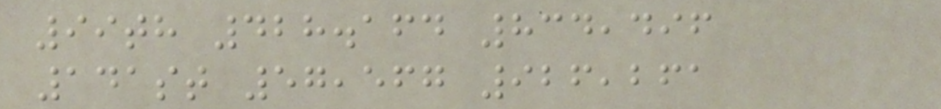99th 428.164 834,496
141st 57,567 926,261
